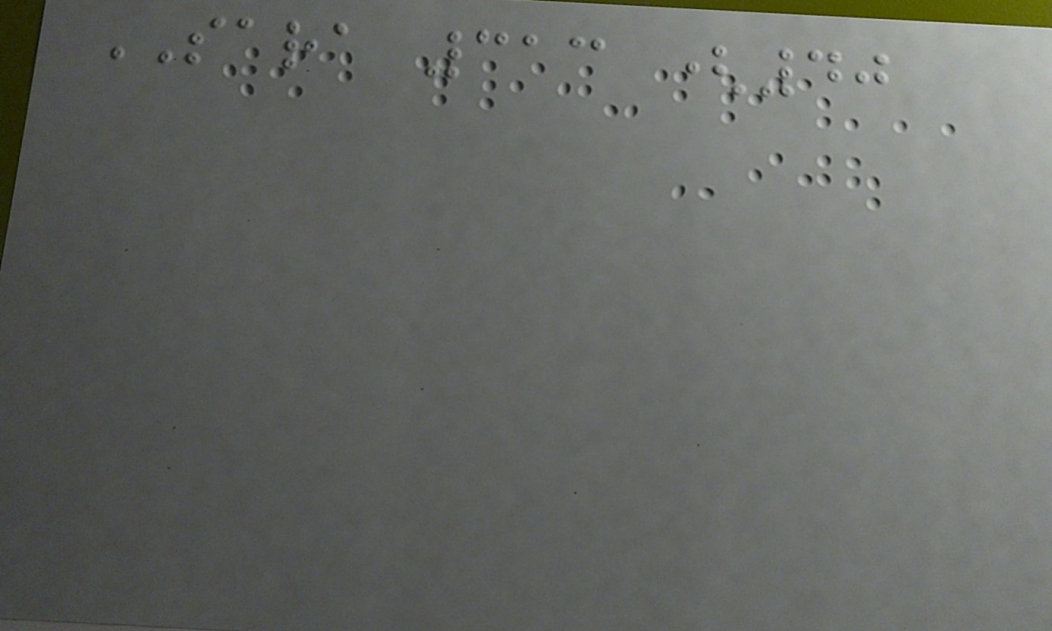SARA 313 (40
